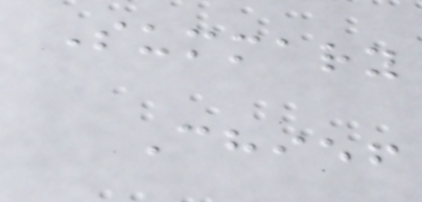Summary
Chief
